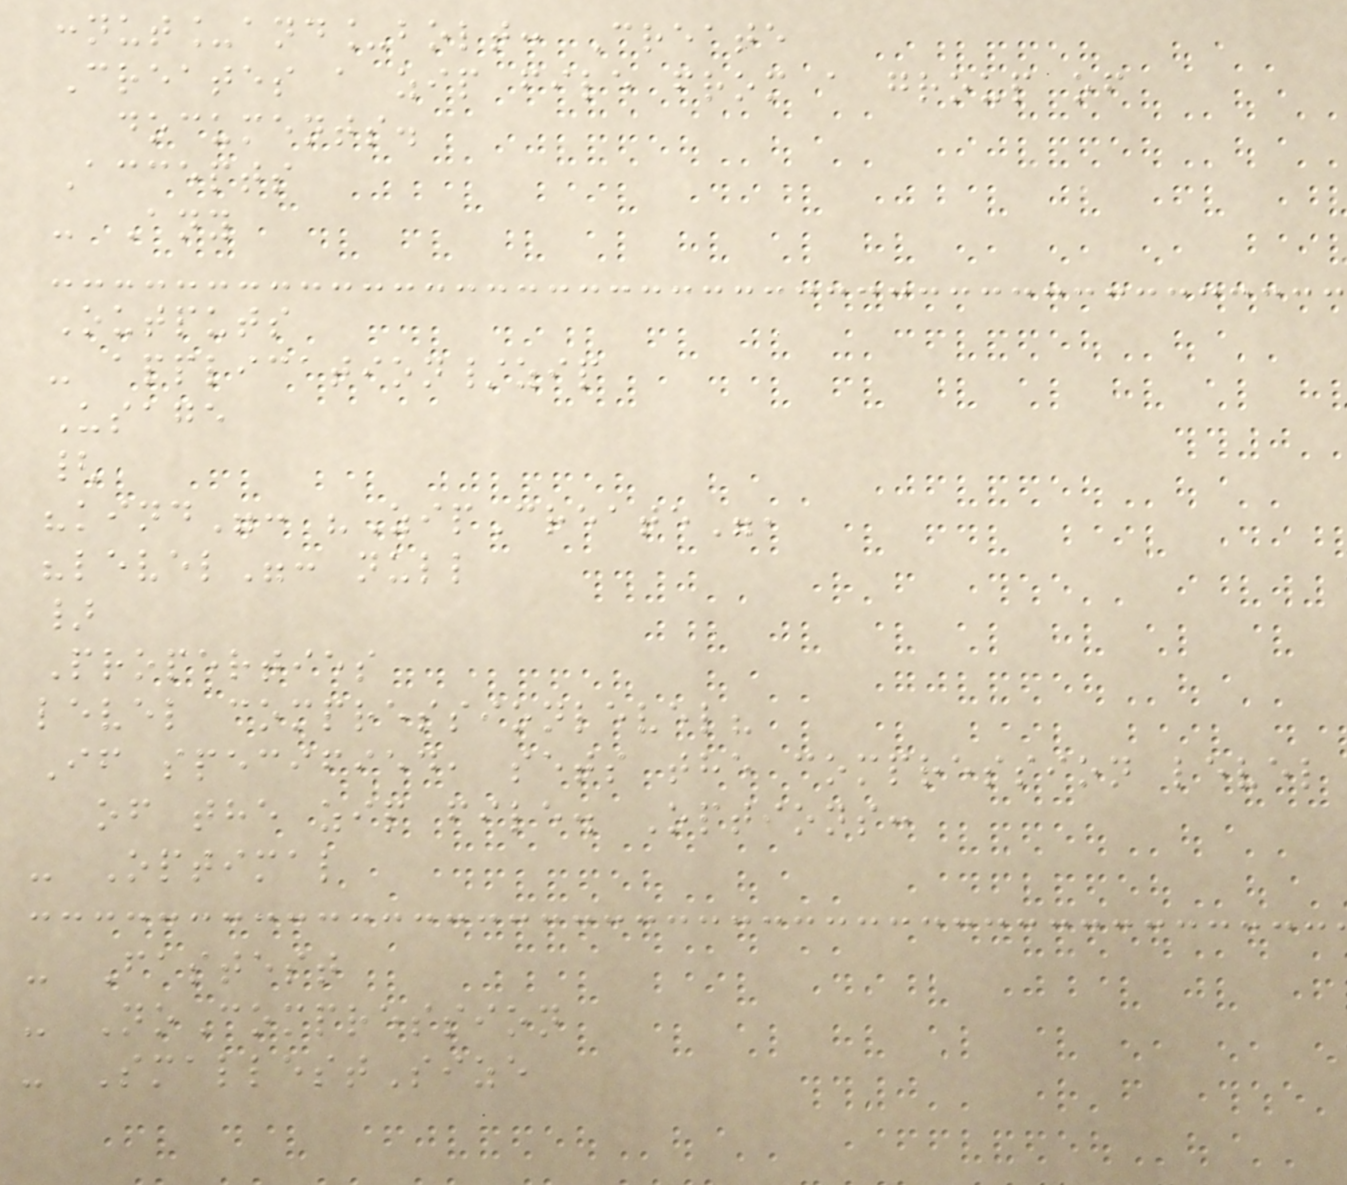:nut_and_bolt: Create
Creates a zip file from a group of
documents.
Accepts
- Any
Outputs
- application/zip
Usage
{
"kind": "ZipCreate",
"level": null
}
Properties
level compressionlevel?
If specified, sets the compression level
of the zip file. Options:
- Optimal
- Fastest
- NoCompression
- SmallestSize
